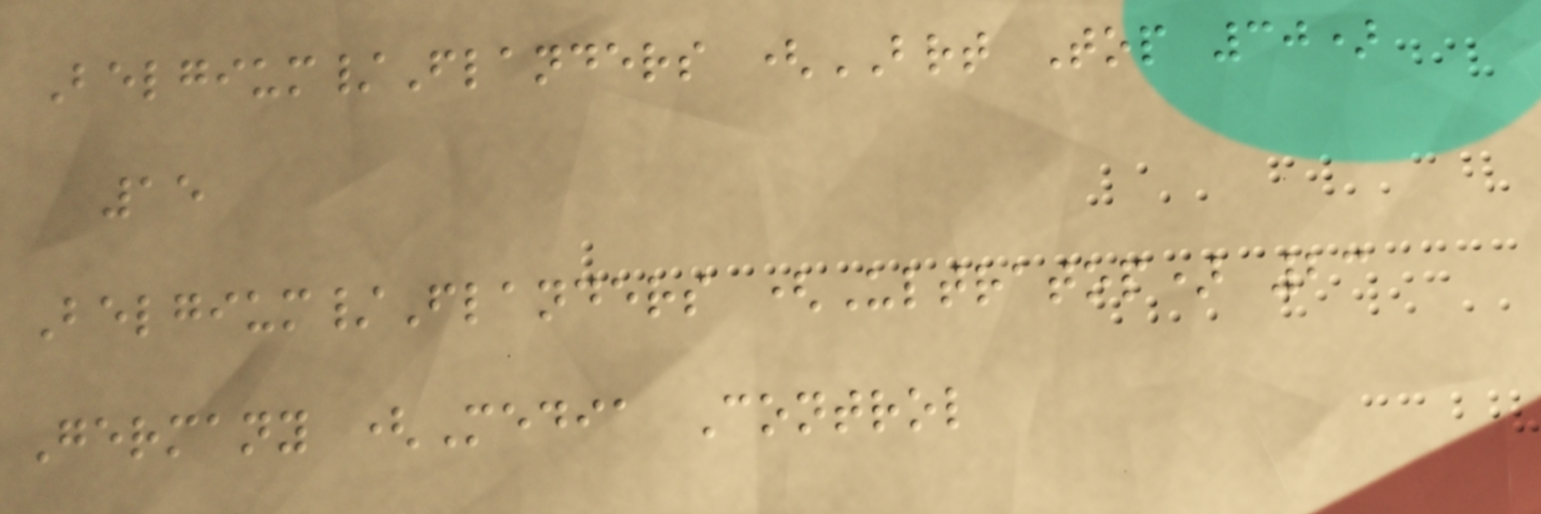Belgium/Flanders (BRT Top 30)
15
Belgium/Flanders (Ultratop) 23
Germany (Media Control
